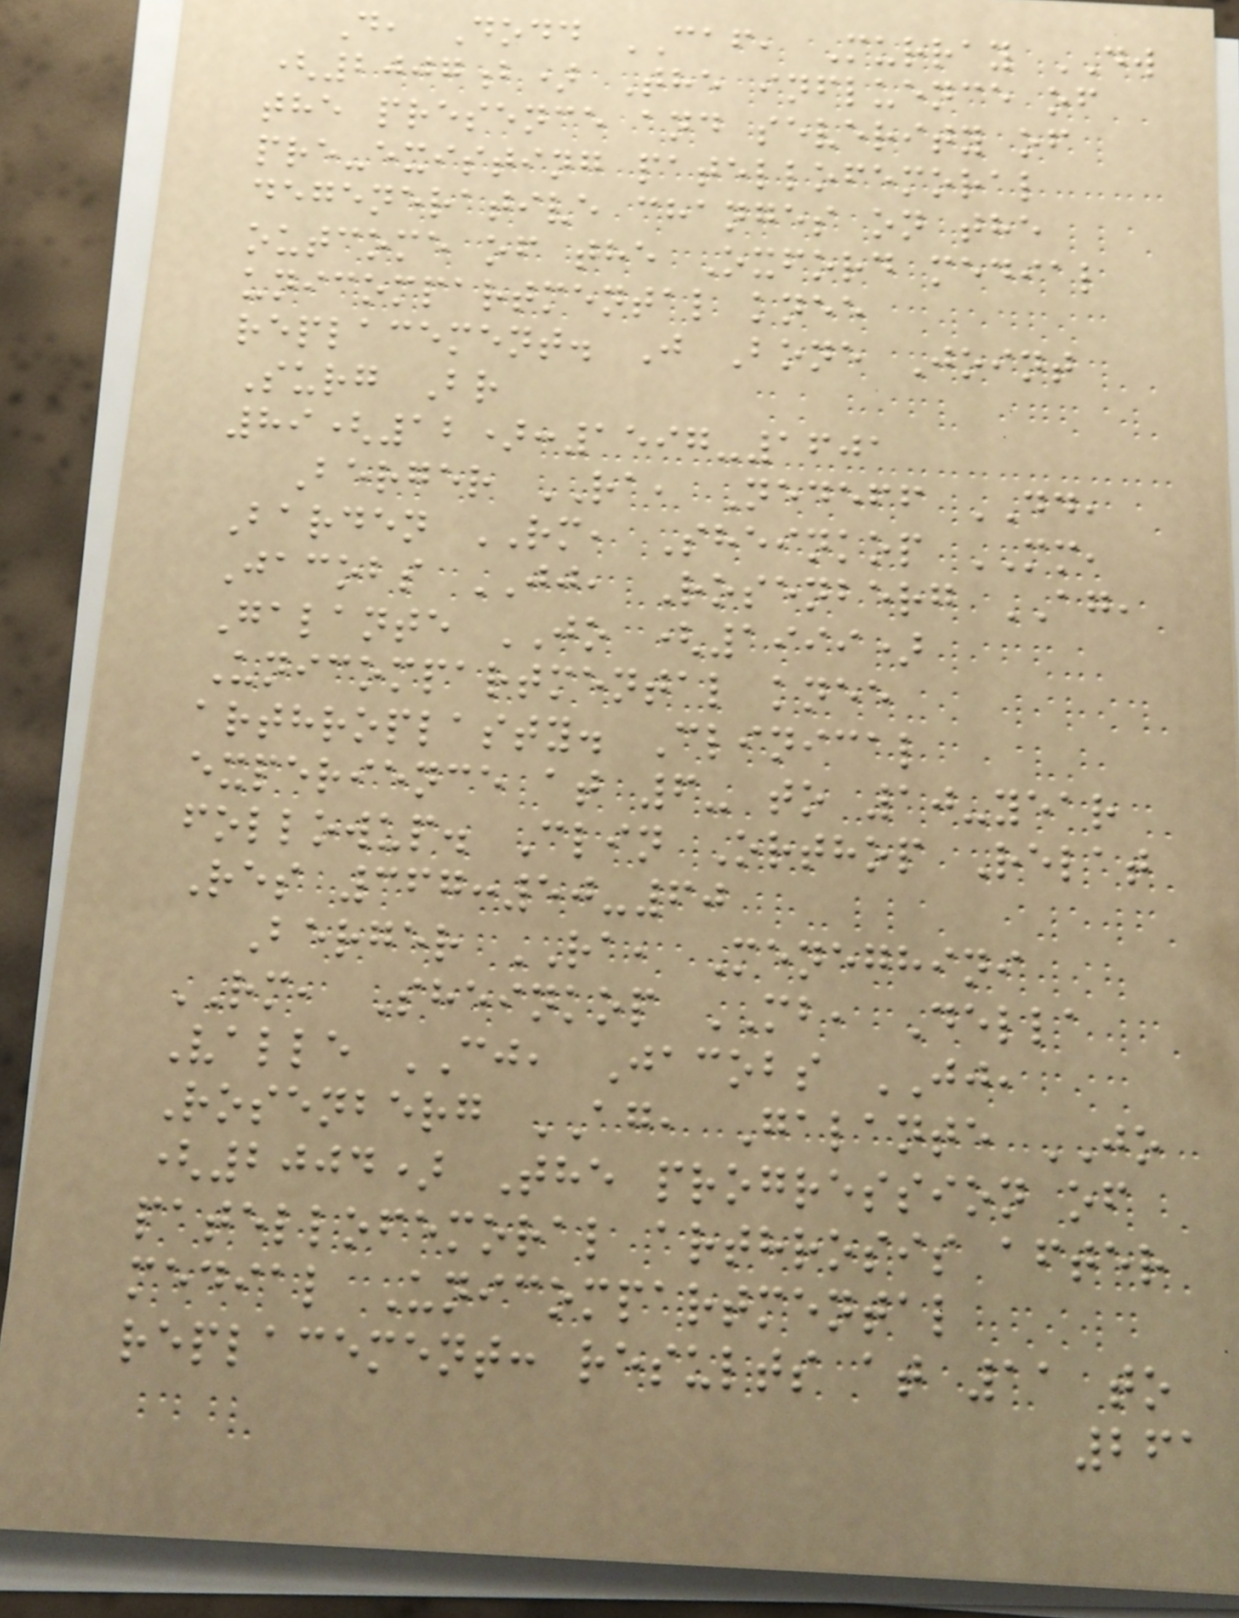D, Dodd CAF, Murray DW
(2007b) The influence of
the presence and severity of
pre-existing patellofemoral
degenerative changes on the
outcome of the Oxford medial
unicompartmental knee
replacement. J Bone Joint
Surg Br
89(12):1597-1601
Berger RA, Nedeff DD,
Barden RM, Sheinkop MM,
Jacobs JJ, Rosenberg AG,
Galante JO (1999)
Unicompartmental knee
arthroplasty. Clinical
experience at 6- to 10-year
followup. Clin Orthop Relat
Res 367:50-60
Berger RA, Meneghini
RM, Sheinkop MB, Della
Valle CJ, Jacobs JJ,
Rosenberg AG, Galante JO
(2004) The progression of
patellofemoral arthrosis after
medial Unicompartmental
replacement: results at 11 to
261
